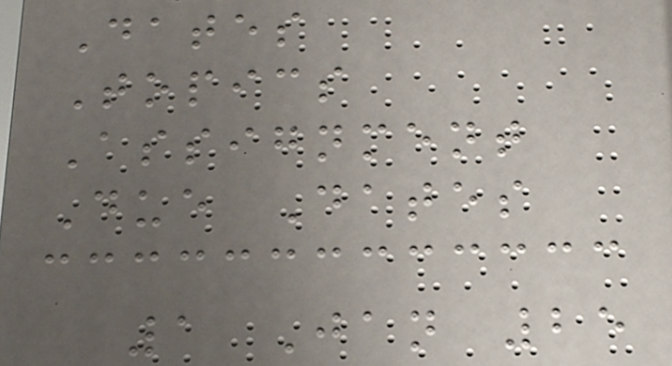Dates
Topics
Assignment
Due Dates
1 Jan 25
